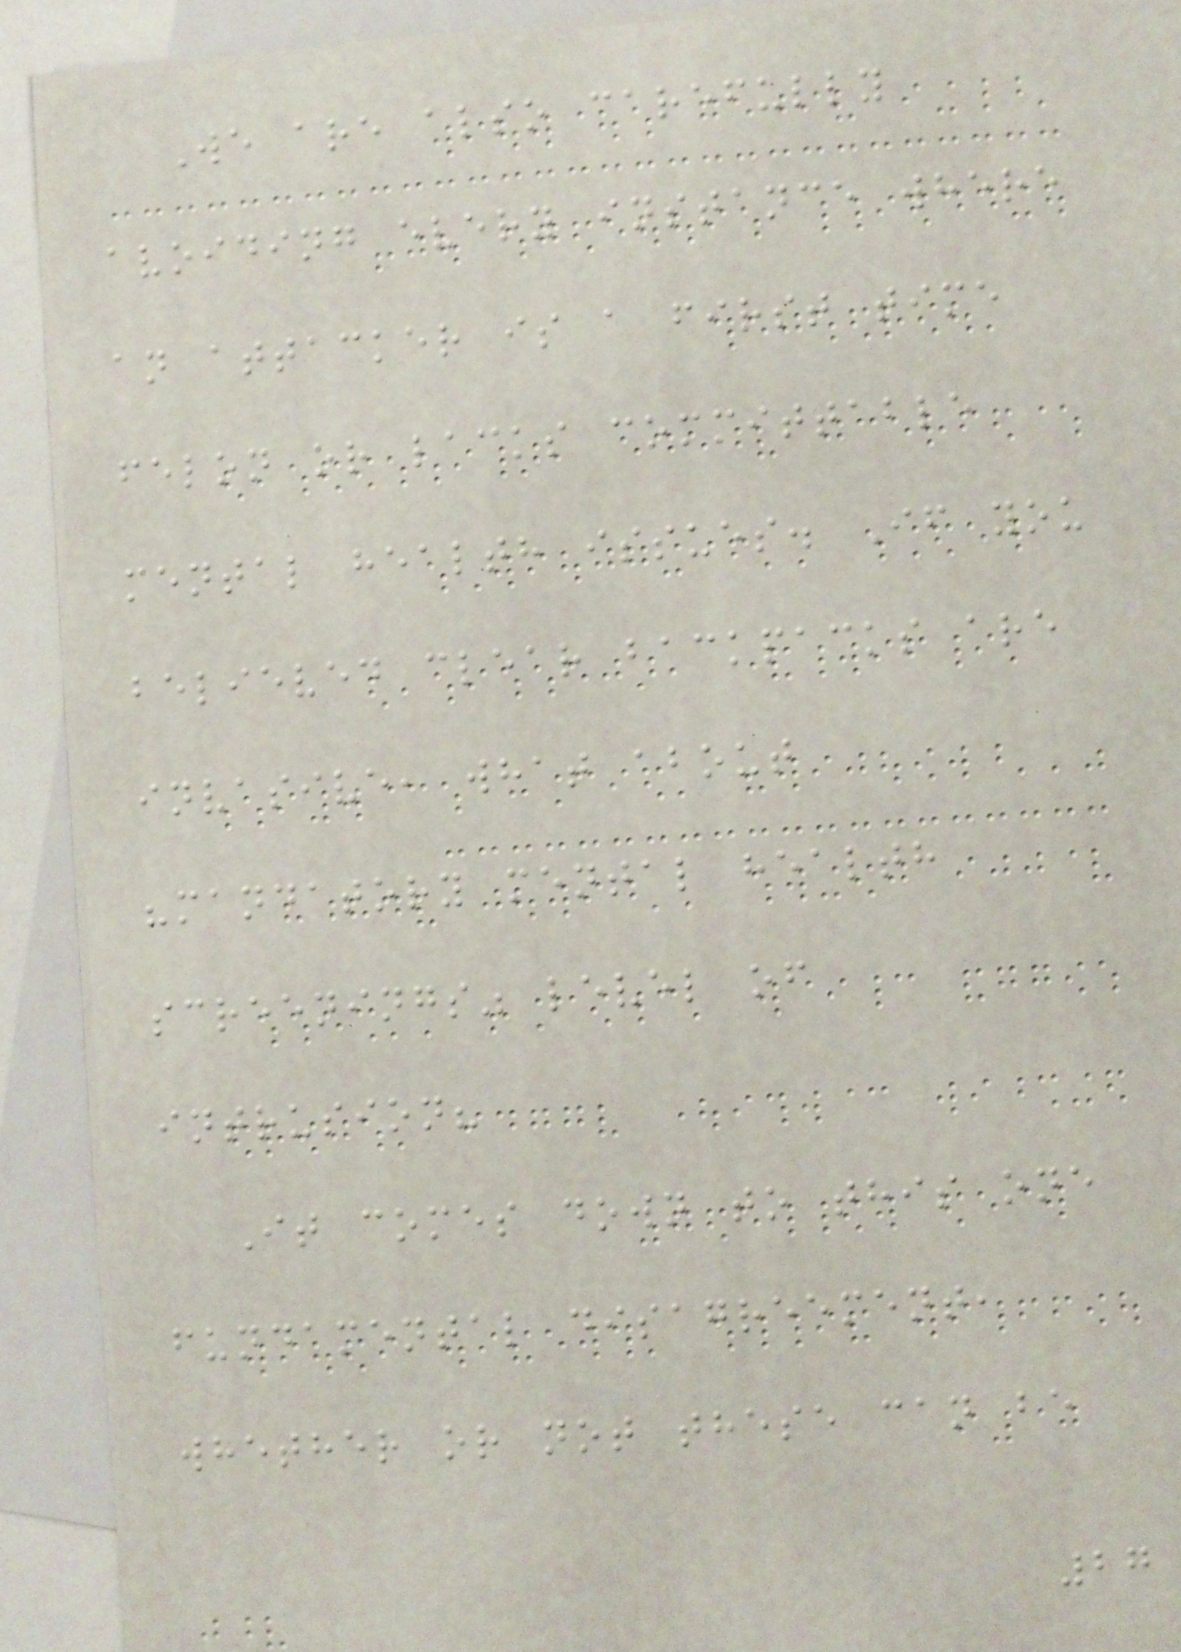We are also carefully
avoiding every instance where
an attacker is a first time
felon or lacks committable
mental health issues. If you
believed clear backpacks are
invasive, what about
"mandatory mental health
screenings" level of
intrusion?
It comes down to this one
fundamental disagreement,
whether or not these can be
27
